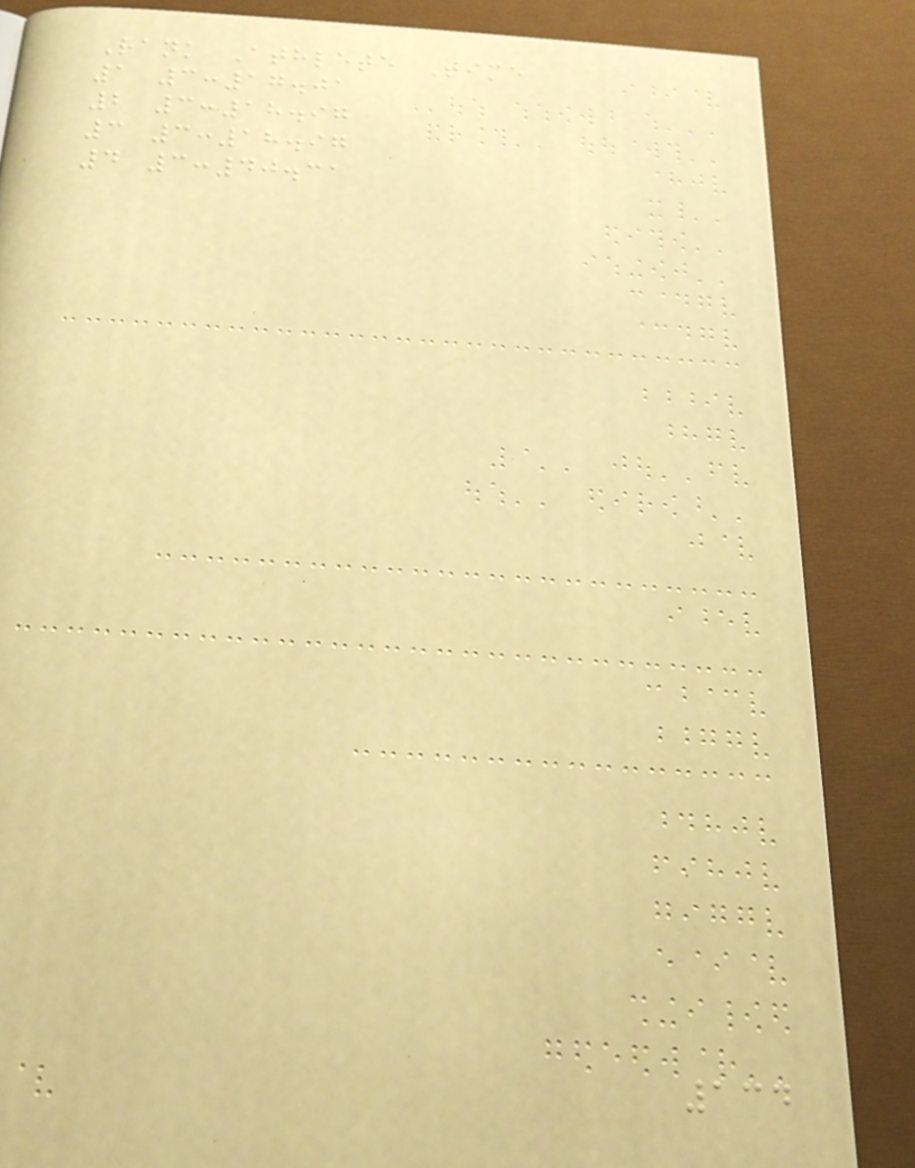Rank Athlete Time
1 3:17.01
2 3:18.97
3 3:18.97
4 3:40.31
134
